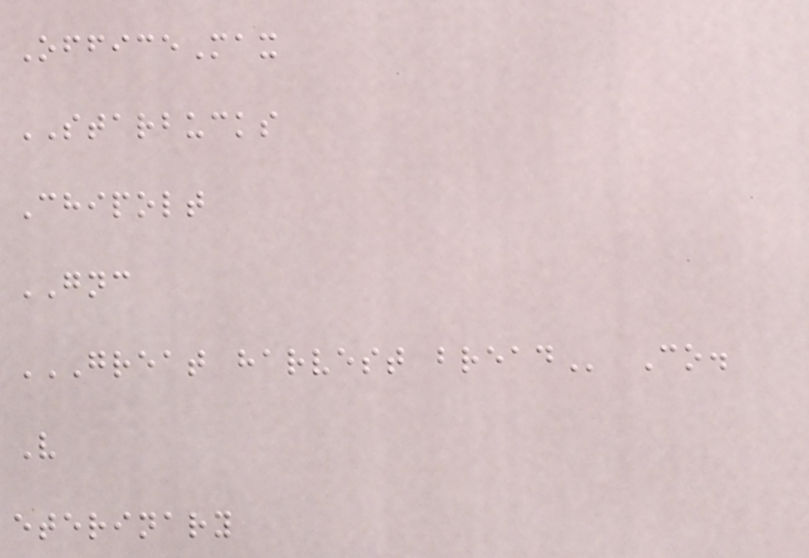OfficeMax
STARBUCKS
Chipolt
GNC
GREAT HARVEST BREAD Co.
V
eterinary
